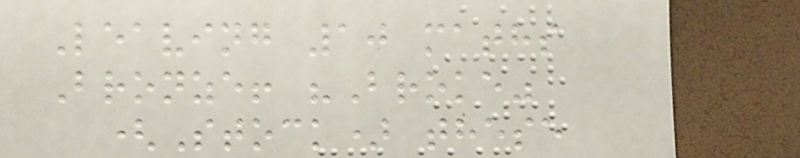Leaving 10 maths
Bronze! "Broke"
(Stock) these
